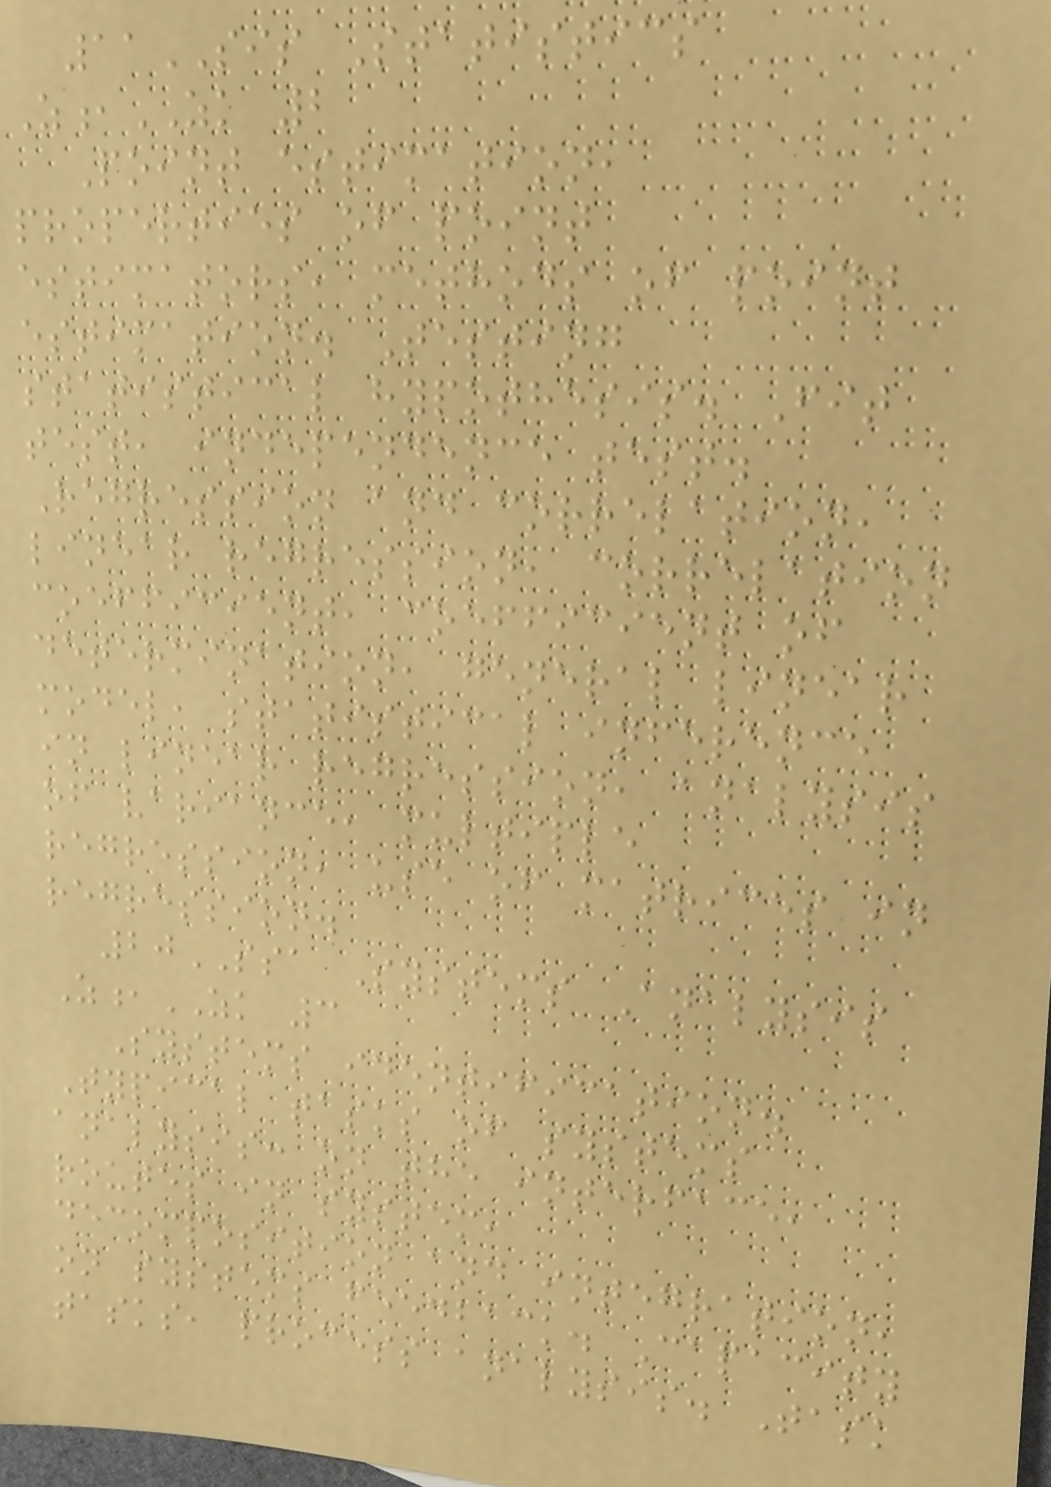11SIS Statistics
Z,ZK 2
Point estimation,
properties of point
estimators, methods of point
estimation. Testing
statistical hypothesis. Fit
test, independence test.
Regression and correlation,
linear regression, correlation
coefficient, coefficient of
determination, general linear
model, statistical inference
in linear regression, analysis
of variance, multiple
regression, use of matrices in
regression.
20SSA Systems Analysis
Z,ZK 3
Systems identification.
Typical tasks of systems
analysis: on the interface,
routes in system,
decomposition and integration,
on systems feedback. Capacity
tasks, process analysis. Task
